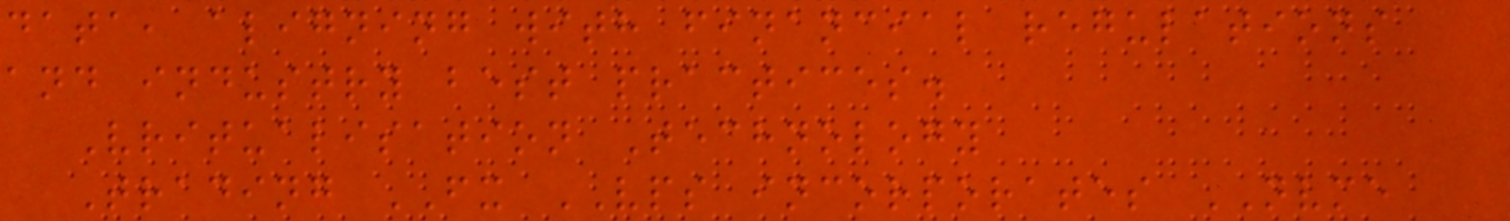data, aligning with financial regulations
and industry best practices.
Vritualisation Technology
Trading FX VPS incorporates NVME
